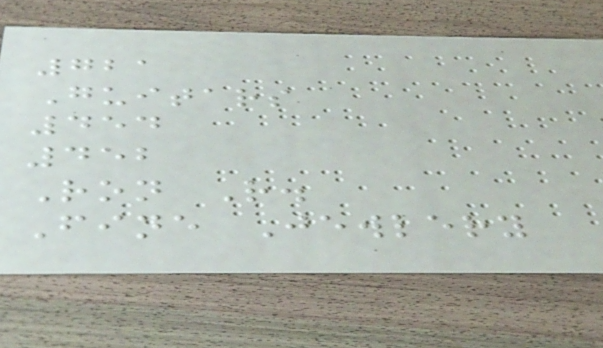721
Guitars
454
452
Ron R.
Fine Jewlery
